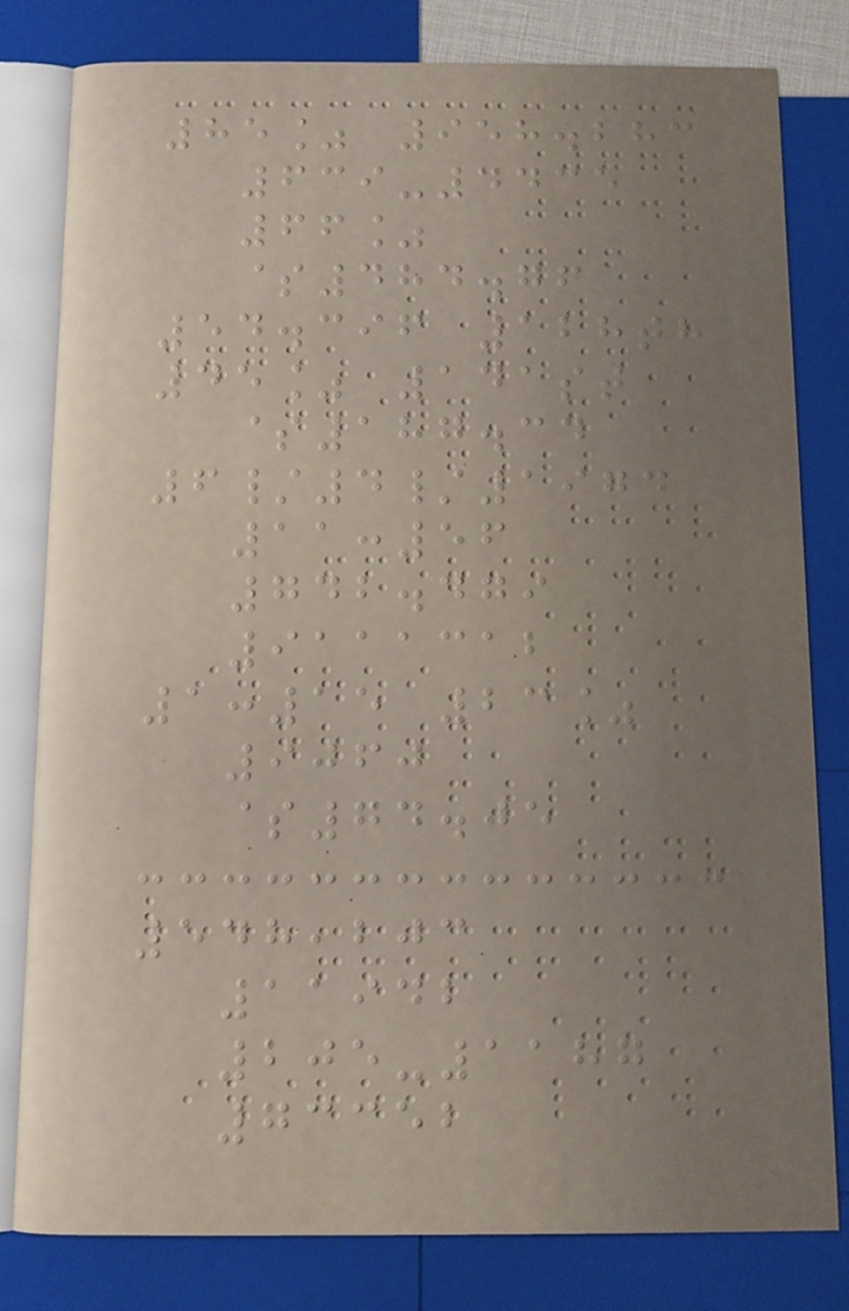85% 958.283
639-4435
66%
$484.76
54.396 128th
45% 141st
$187.34
6/4/1974
11:56
742.479
9111312
1:15 23%
9060
$74.05
548,203
11942
205-1187
73352
